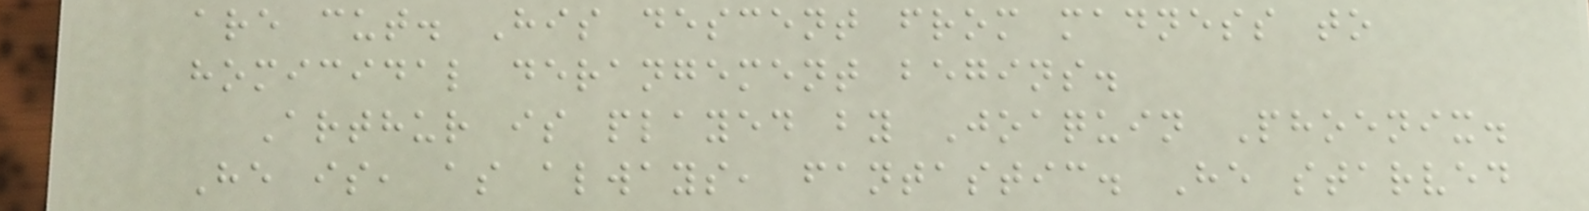are cut. His descent from madness to
homicidal derangement begins.
Arthur is played by Joaquin Phoenix.
He is, as always, fantastic. He starved
